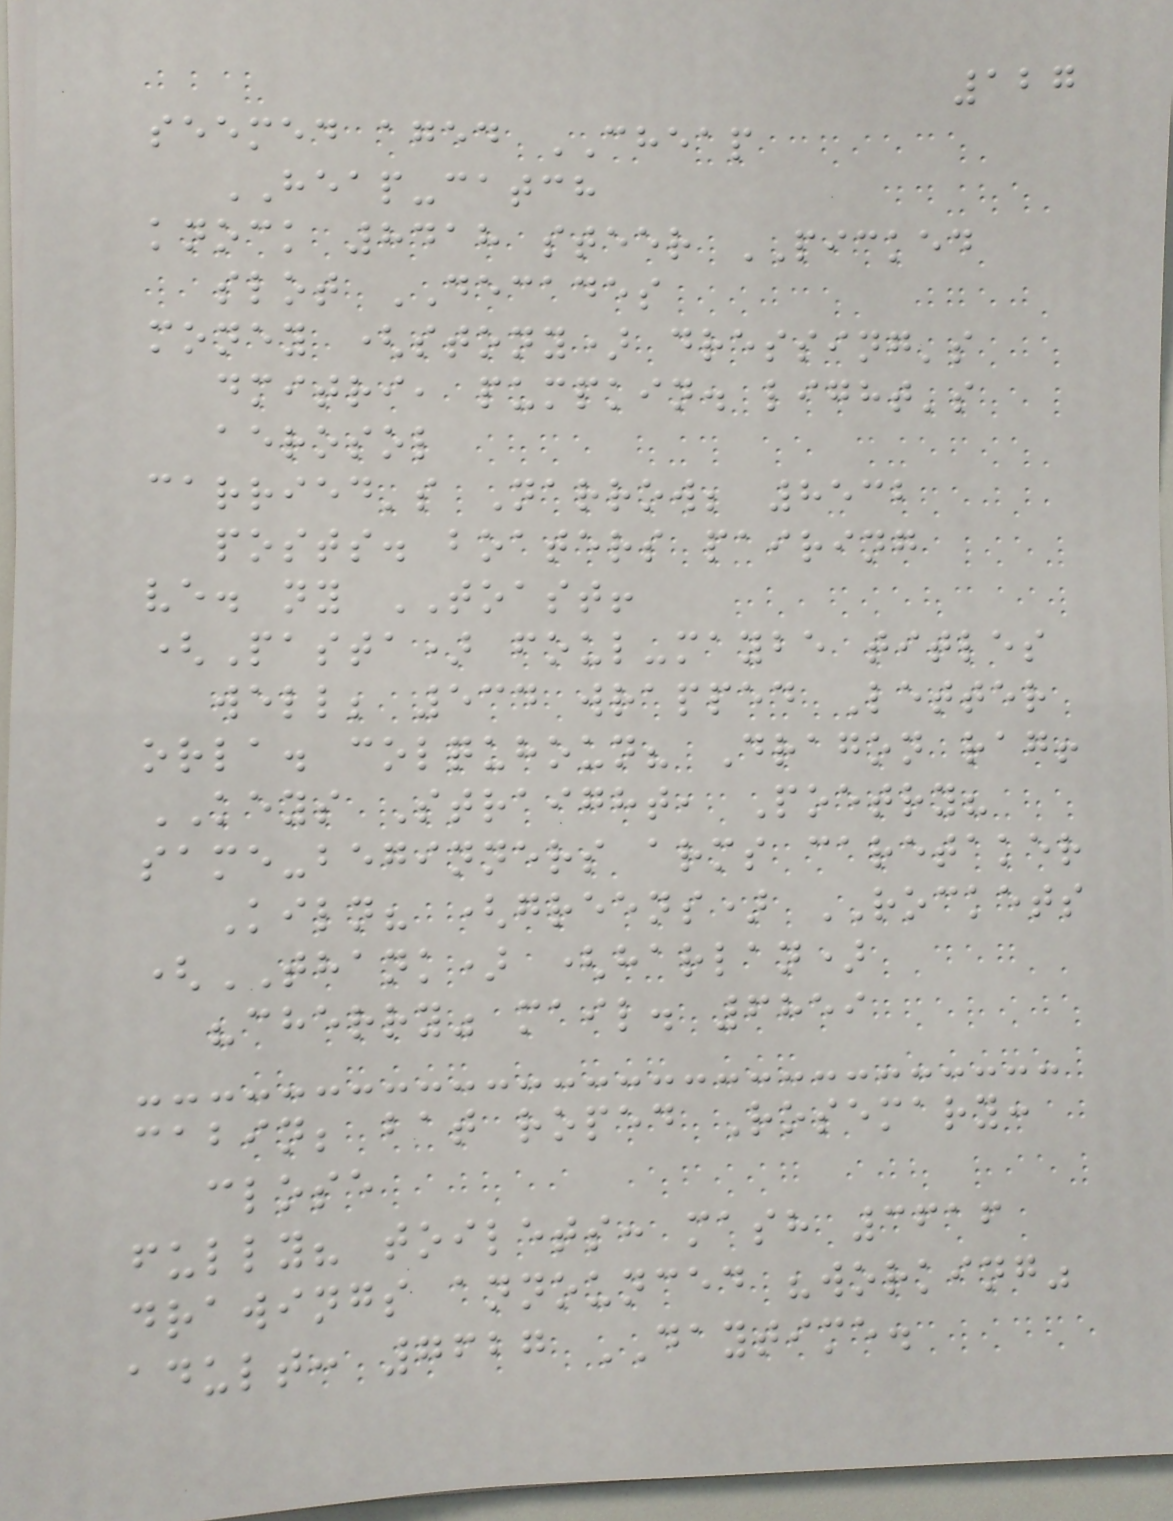127
seemed aged CHEAP
HEAP-catch
knock 8418 steer PICKED
slot DECADES
money (stony) dressing's
dmitri, pumpkin. light's
aerosol
carried's Narrow; 8532
posts. boaters pairing
ve. ny TOAST!
(Pasta) foul-maybe titles
well; 534 wrapped Letter
orla. colquhoun? Dragon rag!
KEYS Straight, Poetry?
same-beginners arms caretaker
Kiln? (greens) ROCKETS
(THANK) (harlan)
"cherry" mail. 6859
cabin; bat roped Rosemary:
close
fully? toilets: mash 3616
drawings announced "working"
adult: 7627 DAYTIME.
